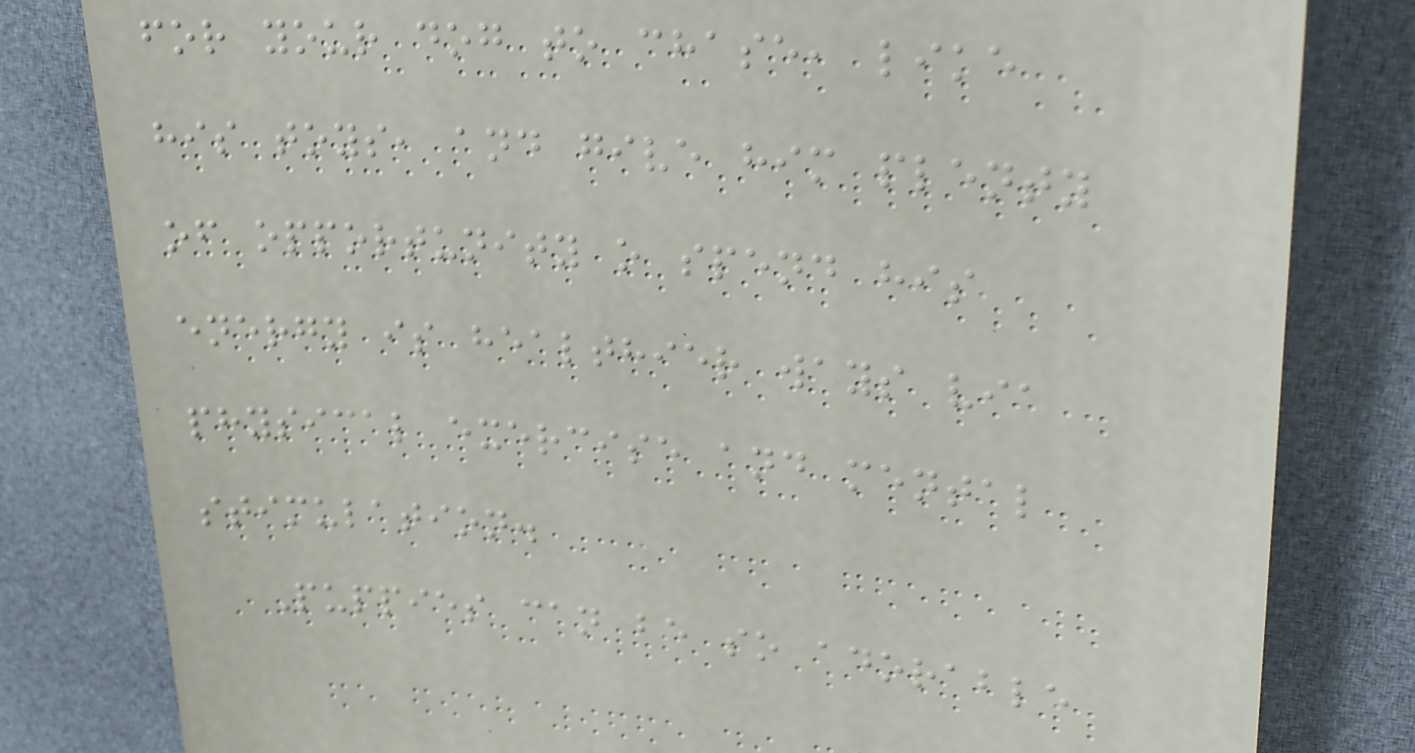for your dog to chase, like
his toys, and give him plenty
of opportunity o spend his
energy is healthier ways via
physical exercise and mental
stimulation.
Puppies can be so adorable
